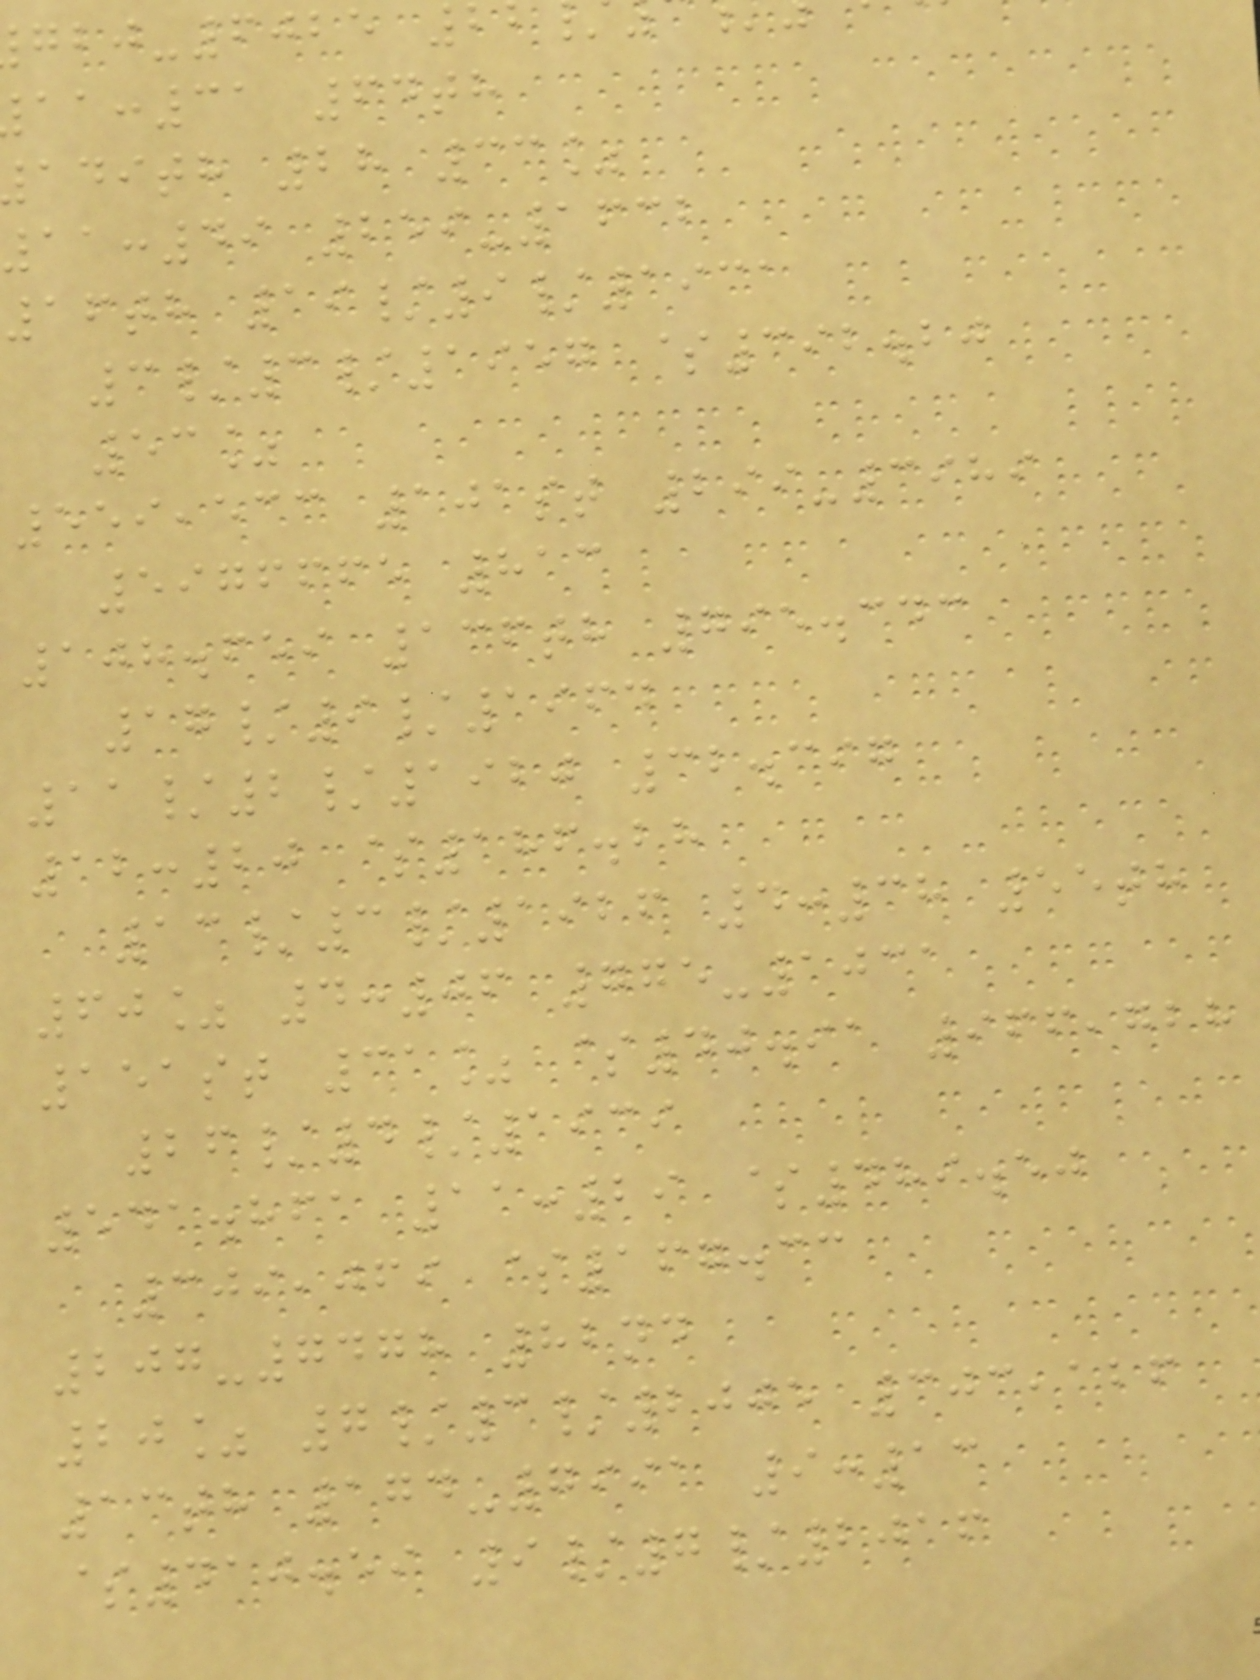:31 64th
adith 28 33%
:49 259-1632
16th 19/9/1931
3/3/1957 $392.20
53%
559,533 101st 299-3989
5976665 813
108.659 136th 795.343
17/9/1964
11/2/1920 32.397
12:20 $186.28
13/3/1926 4:38 55th
60% 4:06 775-1031
151st 31% $40.91 966,728
26/4/1939
541.861 11:29 $489.50
309,069 $167.33
207-7478 82nd
20% 7/3/2005 303,126
13th 174-7991 9:13
$410.59 9/7/2016
